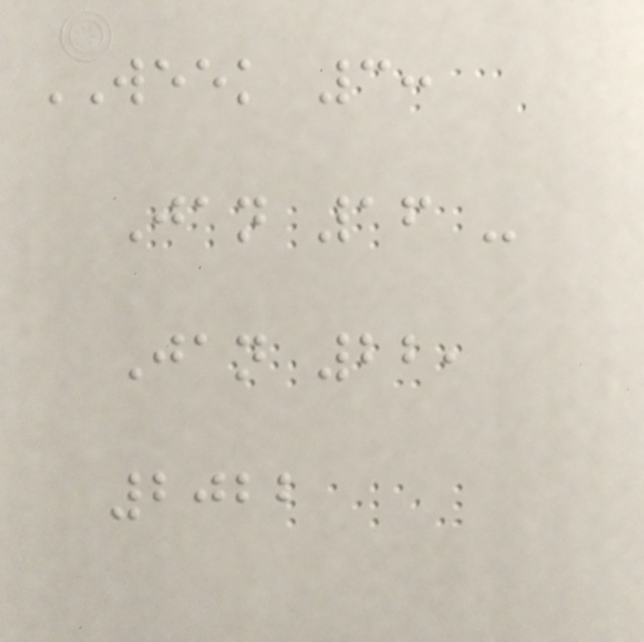WEEK 3:
Jan 16 -
Jan 22,
2022
